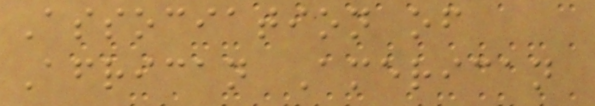Association of
African American
